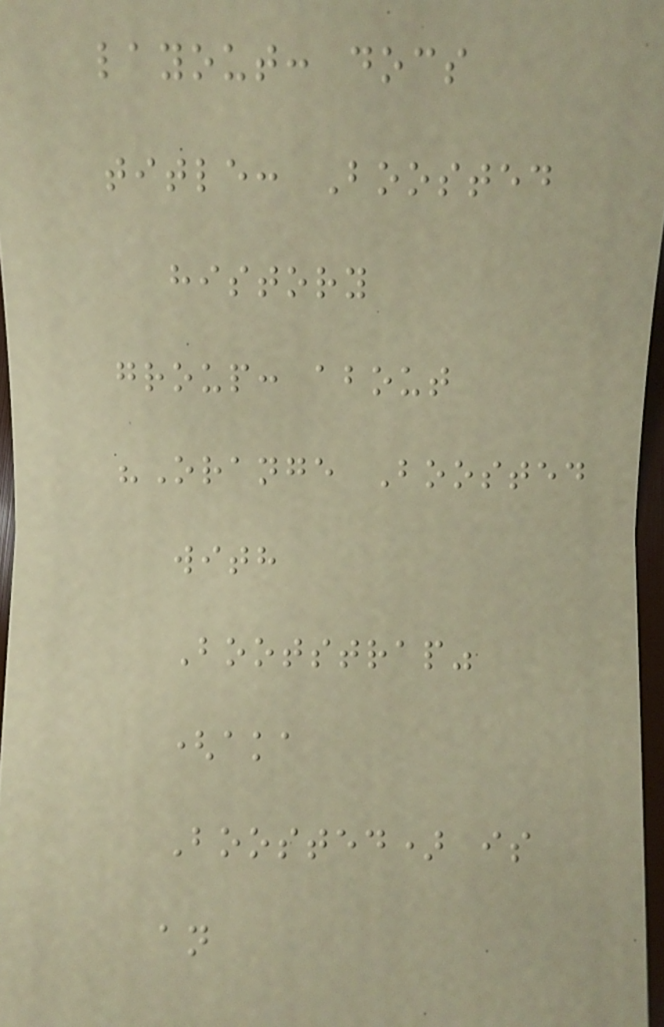layout: docs
title: Boosted
history
group: about
"Orange Boosted
with
Bootstrap"
(aka
Boosted) is
an
